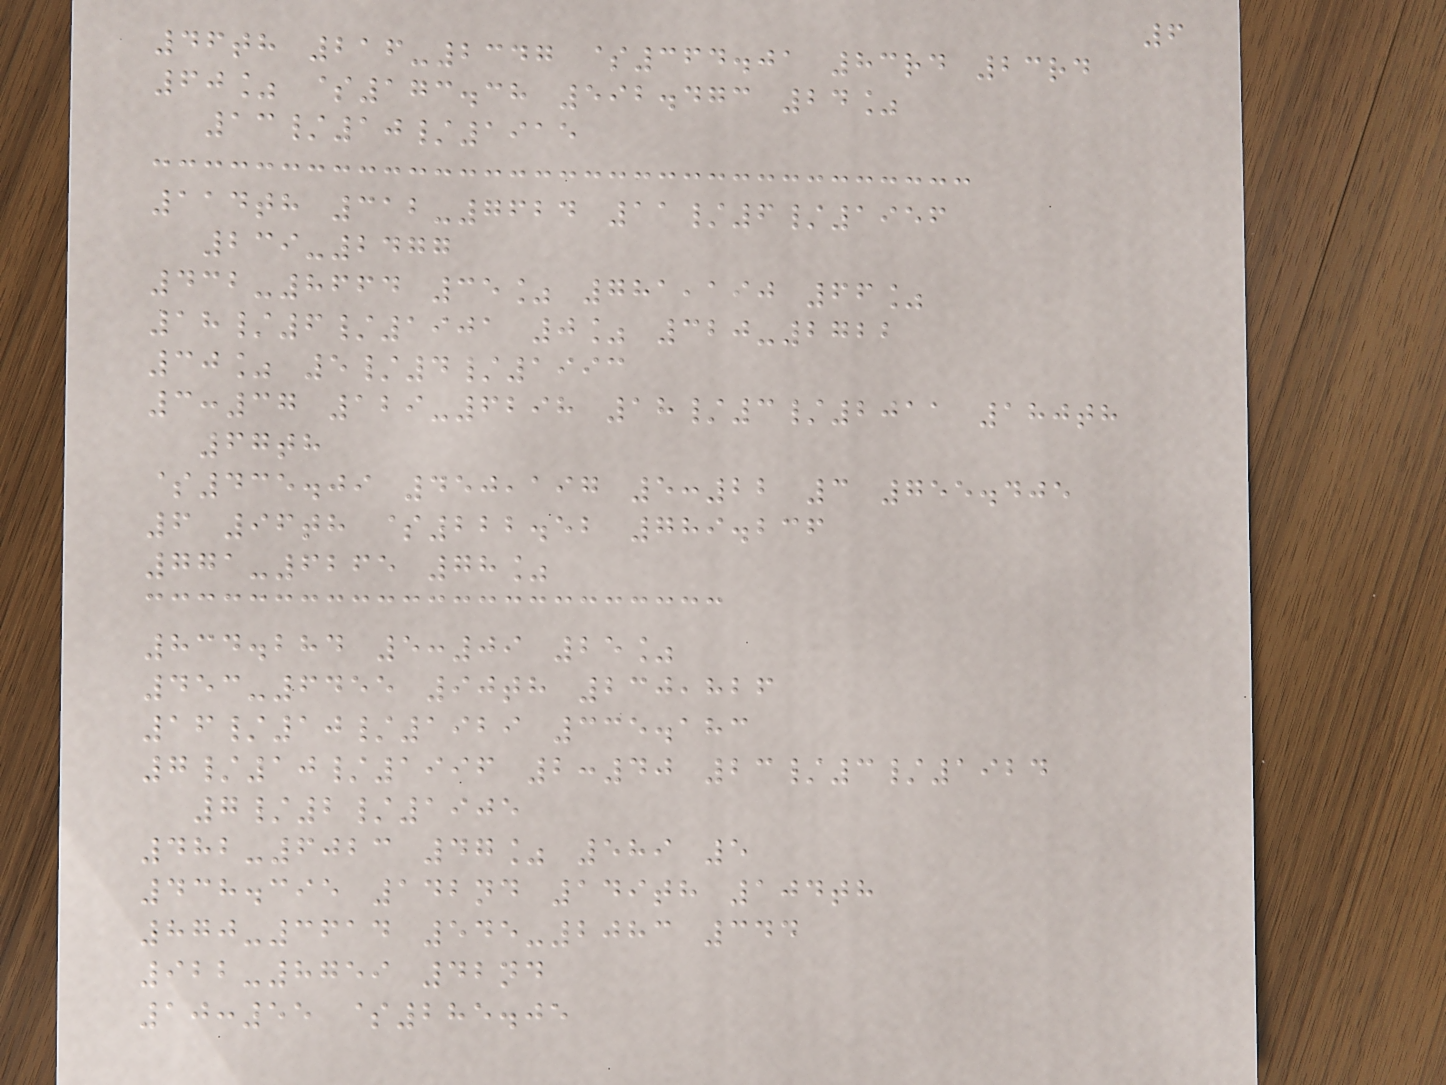6
46th 216-2347 $364.01 83rd 23rd
60% $173.38 592.473 24%
13/10/1915
114th 312-7624 11/6/1956
239-2477
432-8664 35% 781,190 66%
18/6/1901 0% 320-2722
30% 5/4/1993
3:37 129-6298 18/3/2011 180th
67th
$435.09 450,197 5:22 3 755.405
6 96th $222.52 789.236
771-6265 78%
834.284 5:09 25%
453-6455 90th 230,826
16/10/1929 335.183
7/10/1996 2:40 23/3/1924
7/2/1905
482-6023 47% 589 5
438.395 142nd 149th 104th
870-3614 545-2083 344
922-8759 42nd
10:55 $285.05
